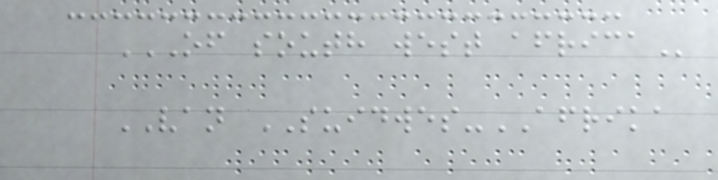OF SOUTH WEST AFRICA
VAN SUIDWES-AFRIKA
